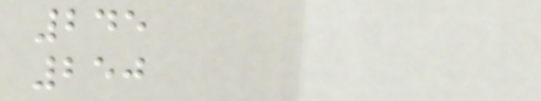245
250
